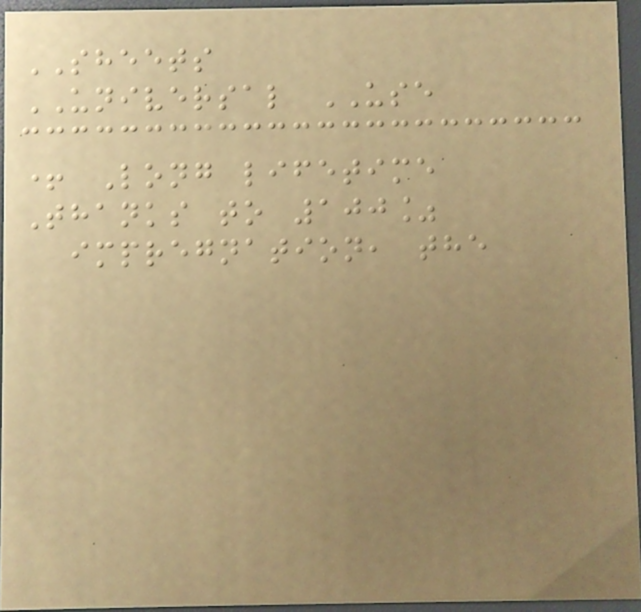SHEETS
UNIVERSAL USE
+ Long lifetime
Thanks to 100%
impregnation, the
